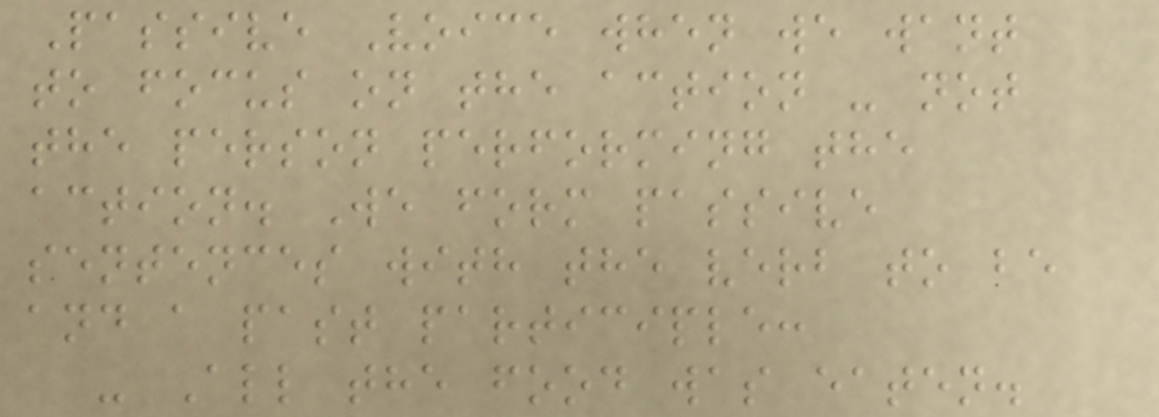Passive Voice when we want
to focus on the action - not
the person performing the
action. We form passive
sentences with the verb to be
and a past participle:
- All the food was eaten.
